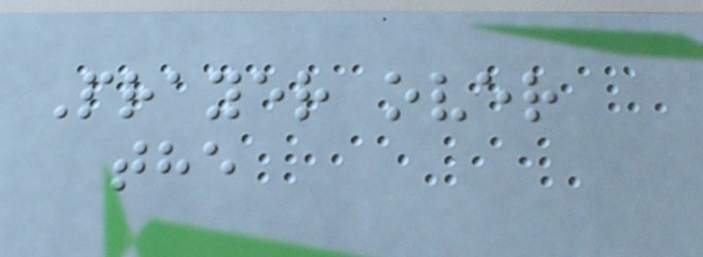Prayer over
the
